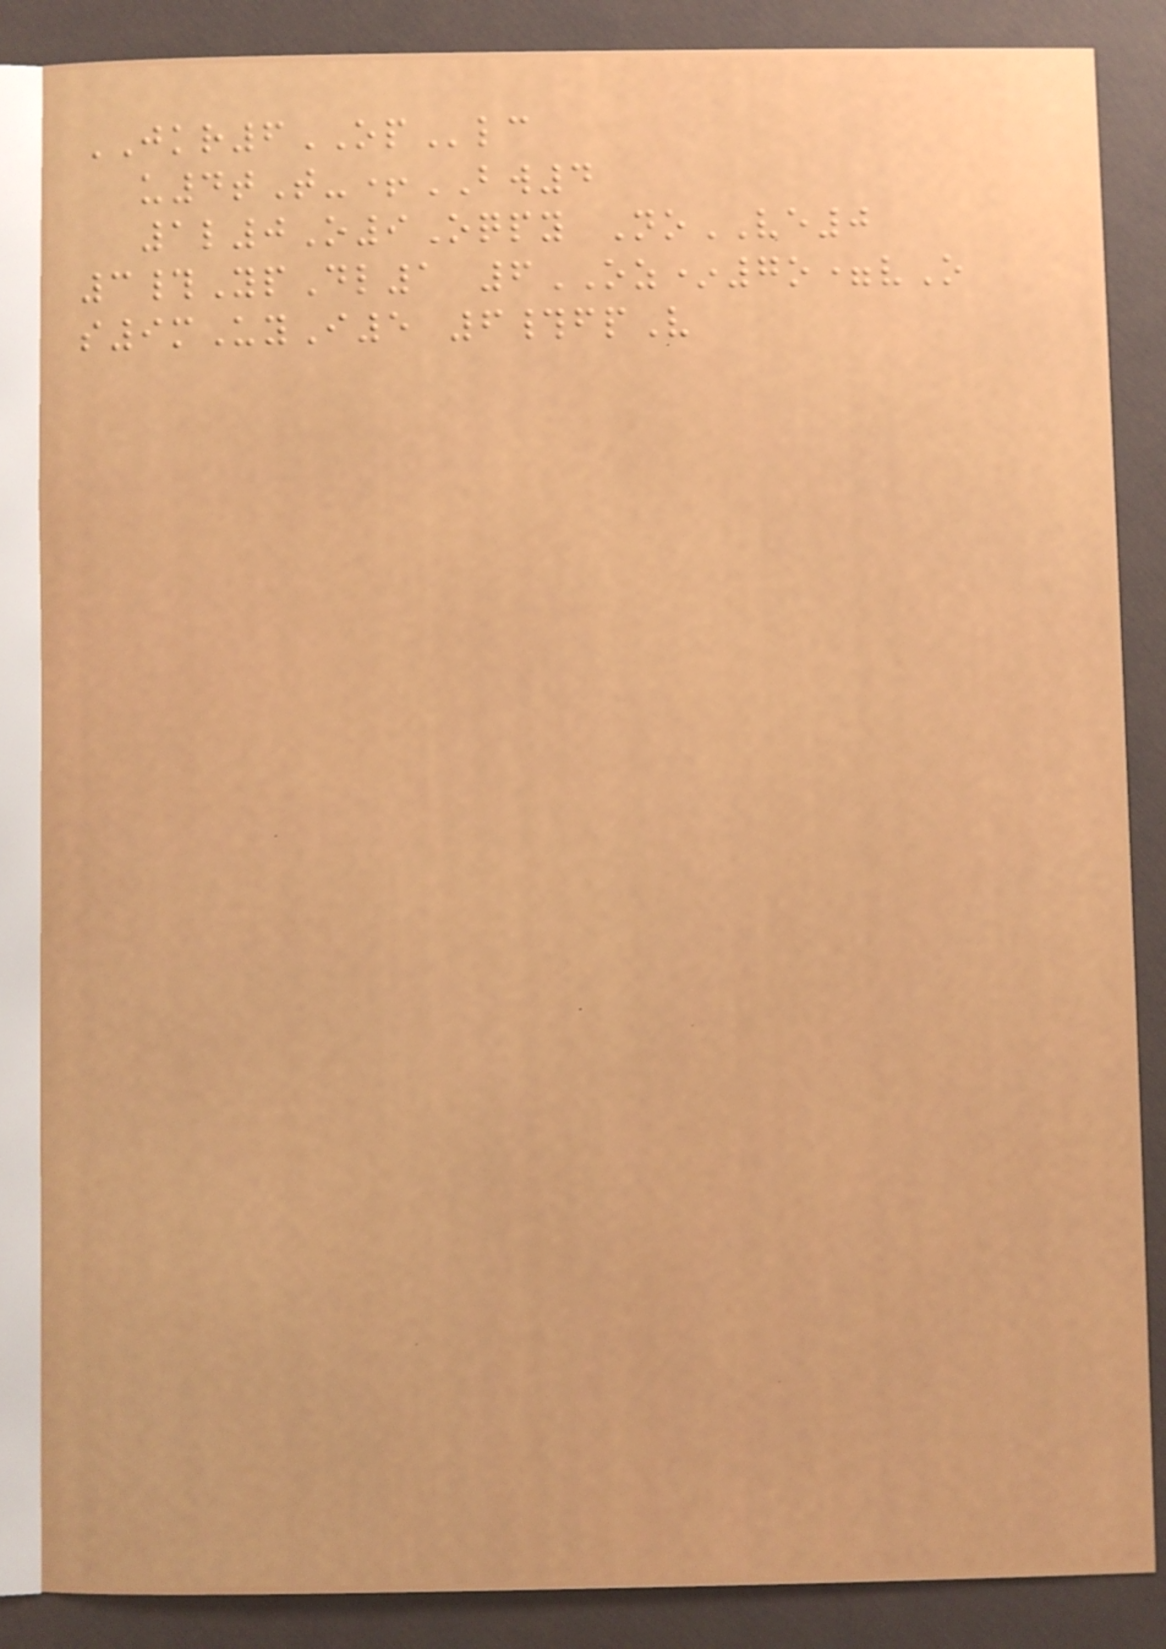JKR6OPlc
u4tT-+BW4
1l0O9Oqpy NoVE0
3#YpDl1 6OZ*7o=vO
s9mUyI5 6#fpV
